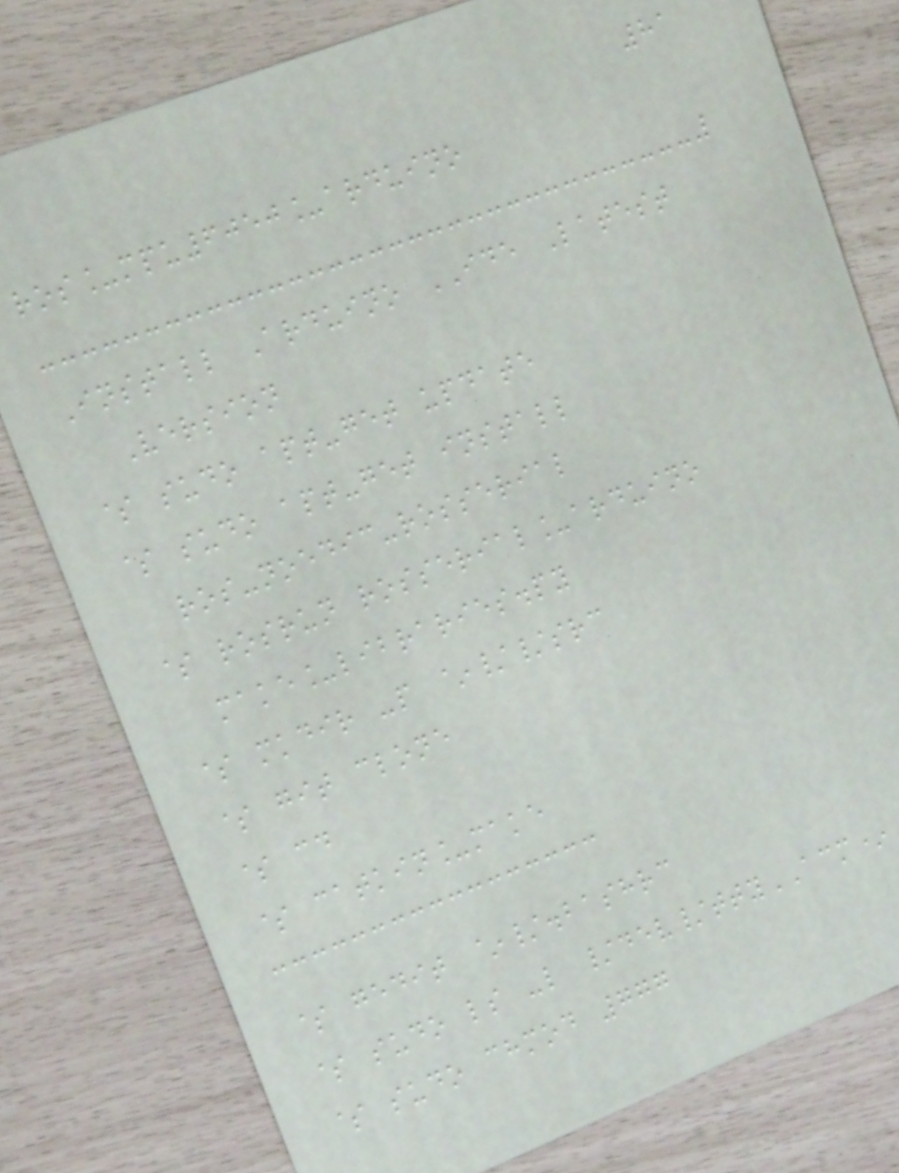81
ros_mpu6050_arduino
Install Arduino IDE Latest
Version
$ sudo apt-get update
$ sudo apt-get install
ros-noedic-rosserial
$ rosrun rosserial_arduino
make_libraries.py
$ mkdir -p ~//src
$ git clone
$ cd
$ catkin_make
$ gedit ~/.bashrc
$ sudo ls -l /dev/ttyACM*
$ sudo chmod 777
